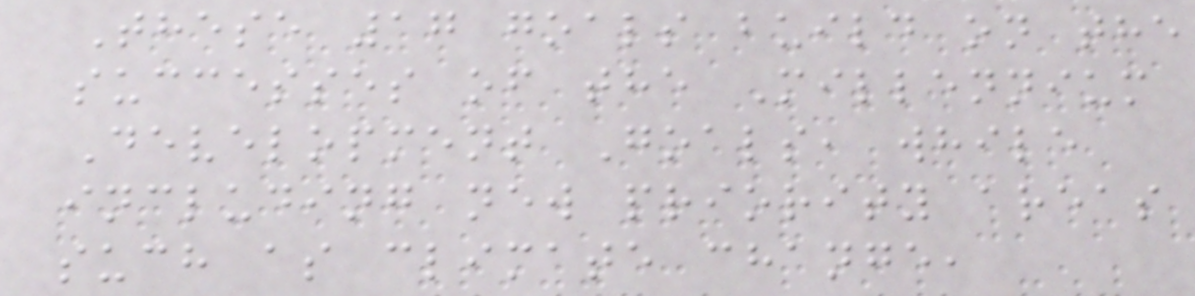These 17 goals build on the
successes of the Millennium
Development Goals, while
including new priority areas
such as climate change,
